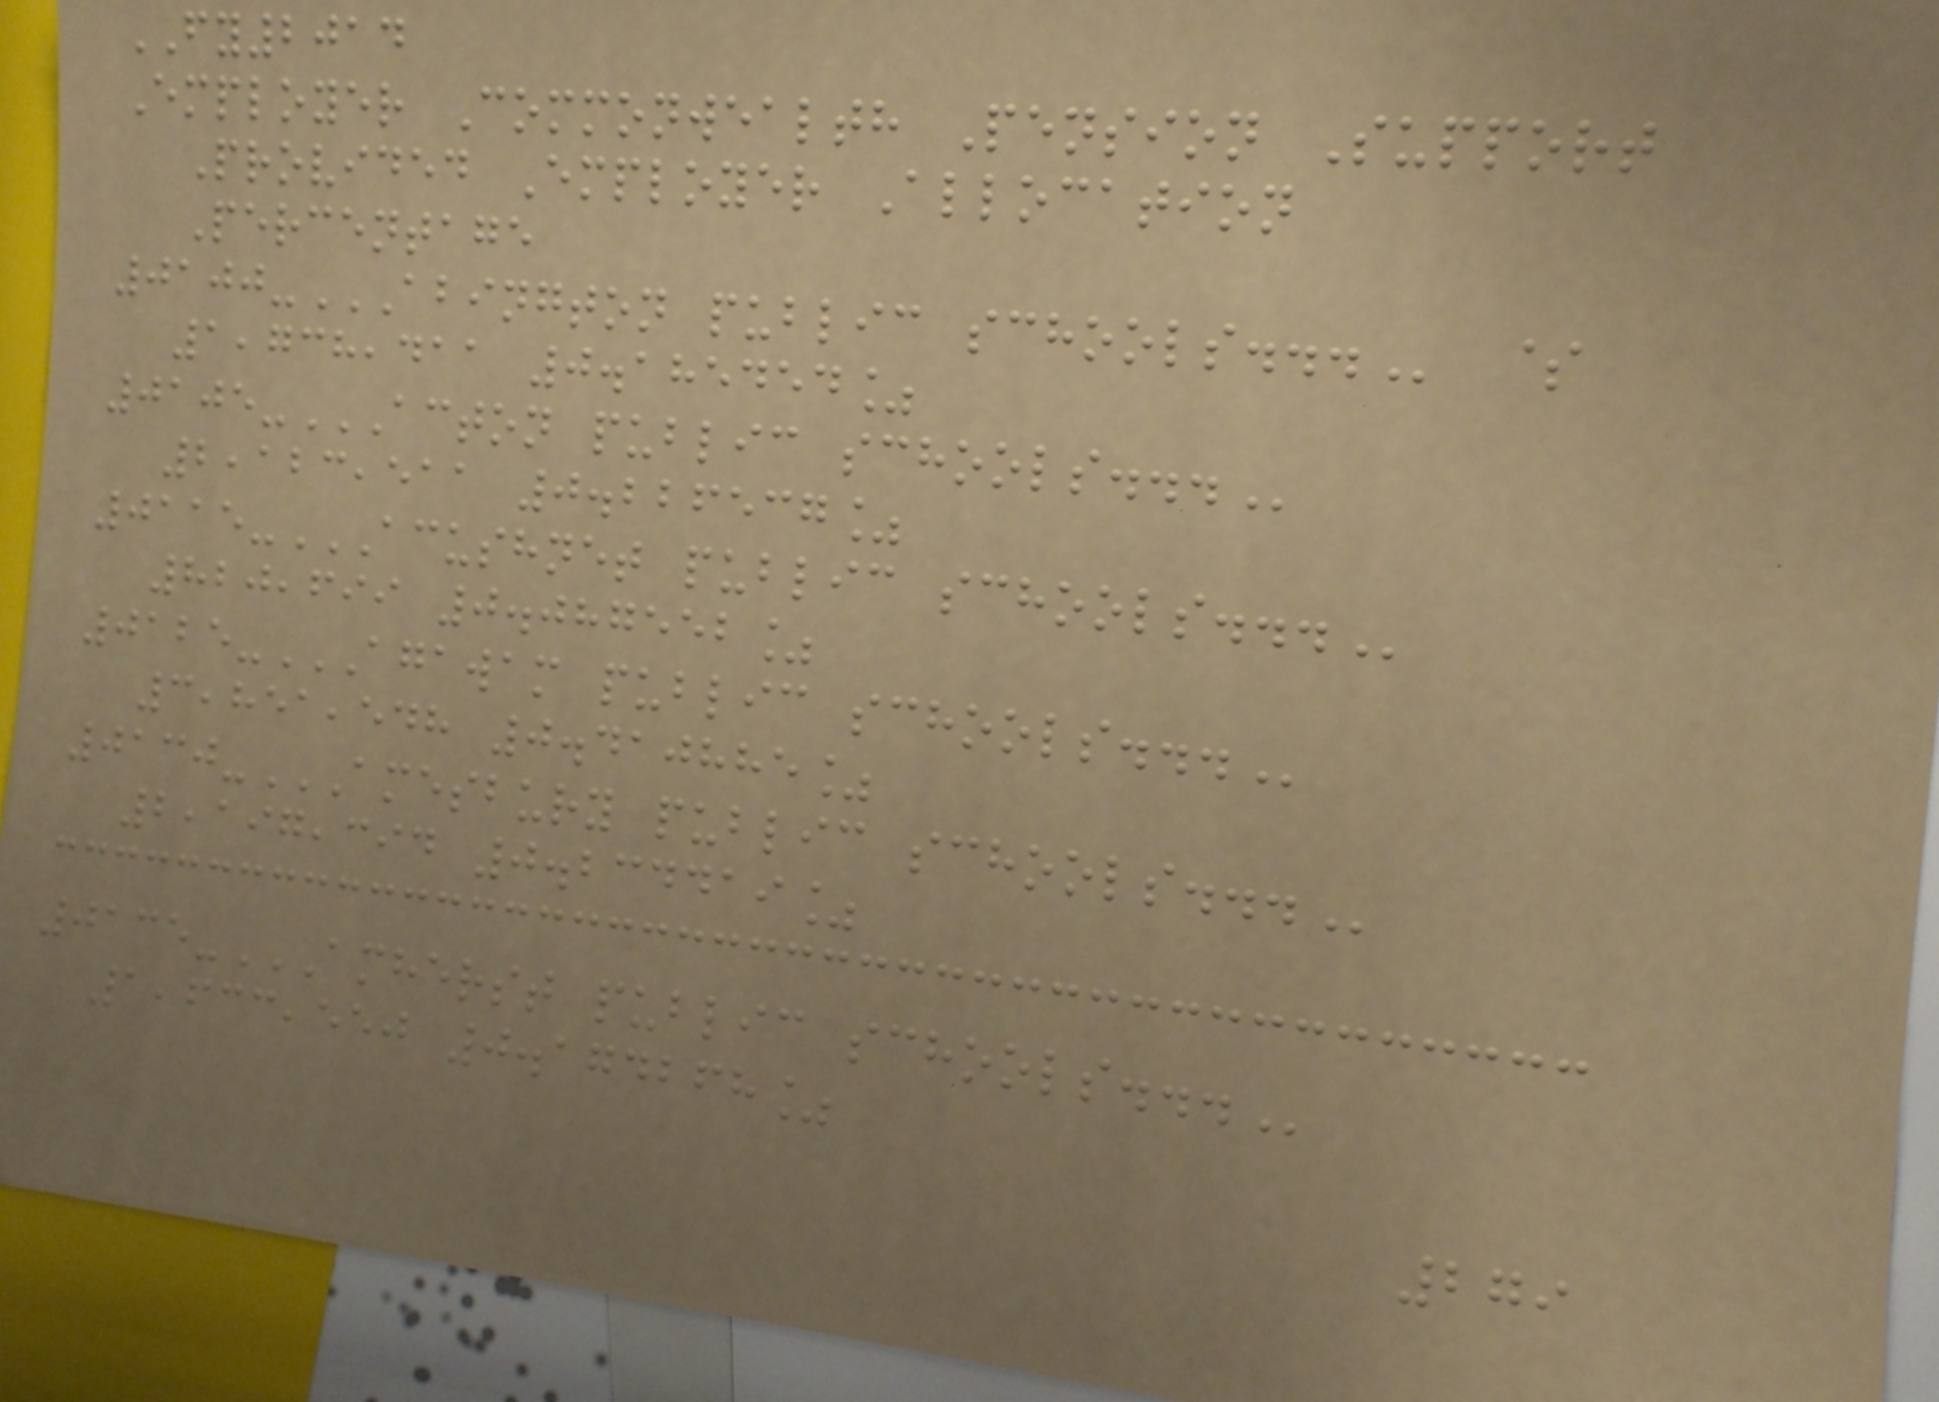FY2014
Employer Commonwealth Pension Support
Provided Employer Allocation
Percentage
0100-ABINGTON PUBLIC SCHOOLS... $
1,738,411 0.185454%
0105-ACTON PUBLIC SCHOOLS...
2,123,511 0.226537%
0115-ACUSHNET PUBLIC SCHOOLS...
820,699 0.087552%
0125-AGAWAM PUBLIC SCHOOLS...
3,851,548 0.410885%
0130-AMESBURY PUBLIC SCHOOLS...
2,197,394 0.234419%
0135-AMHERST PUBLIC SCHOOLS...
1,633,550 0.174268%
279
